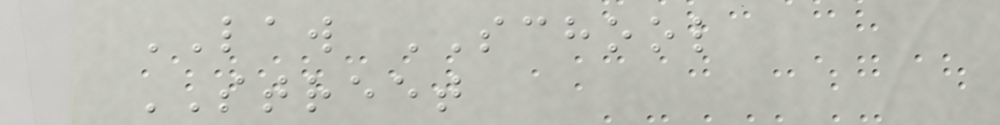LAW SCHOOL
STREET
